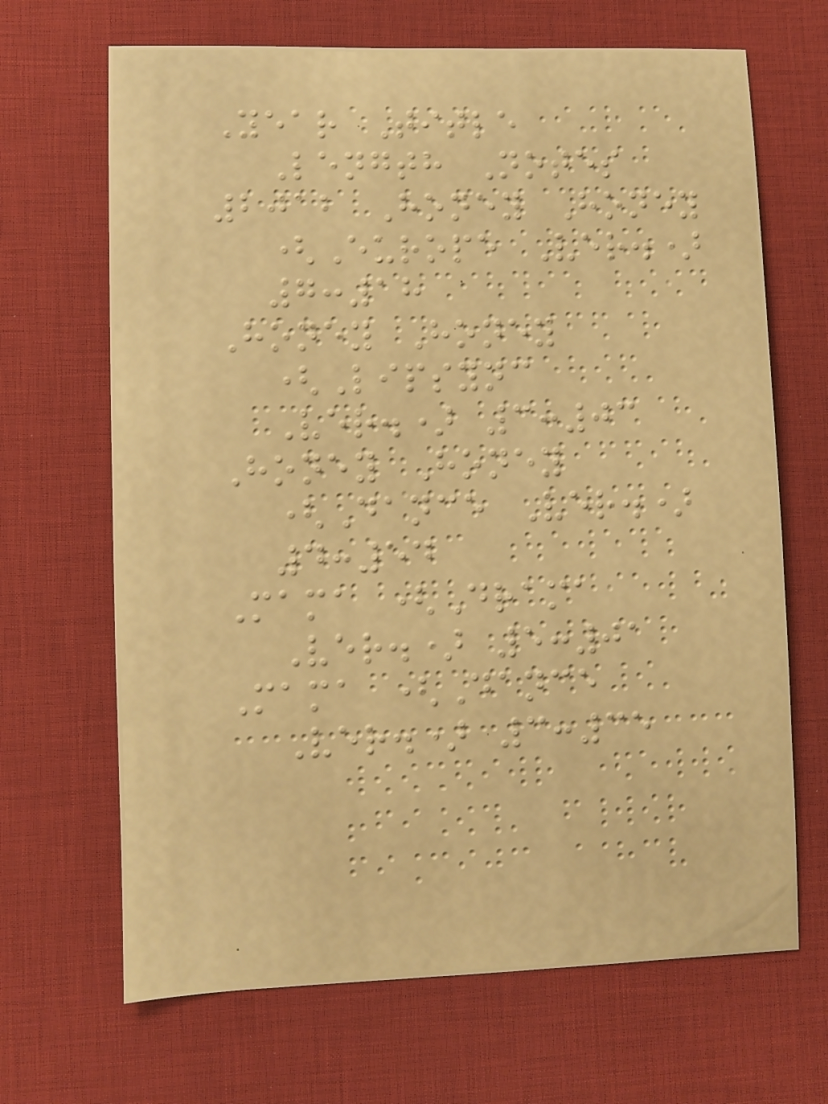Year Title
Length Notes
2012 Honey Honey
(Europe Ver.)
7:18
Honey Honey
(Lipsync
Ver.) 3:03
Honey Honey
(Dance Ver.)
4:54
Mama (Drama
Ver.) 5:01
Mama (Dance
Ver.) 3:35
